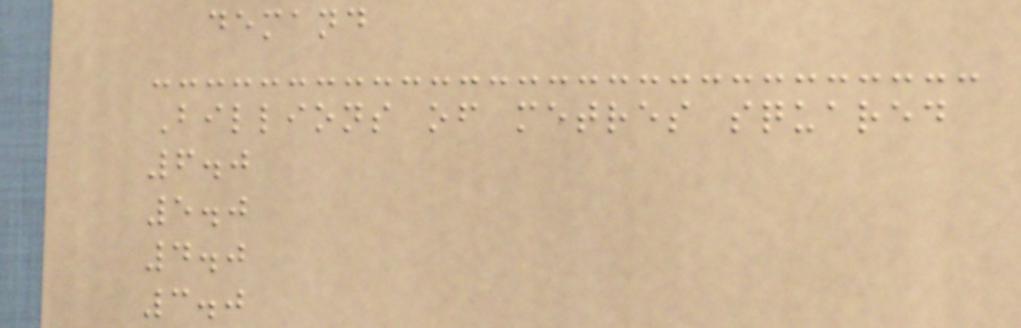demand
Billions of metres squared
6.0
5.0
4.0
3.0
